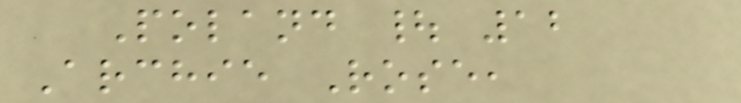Poland | 12
Archie Rose,
